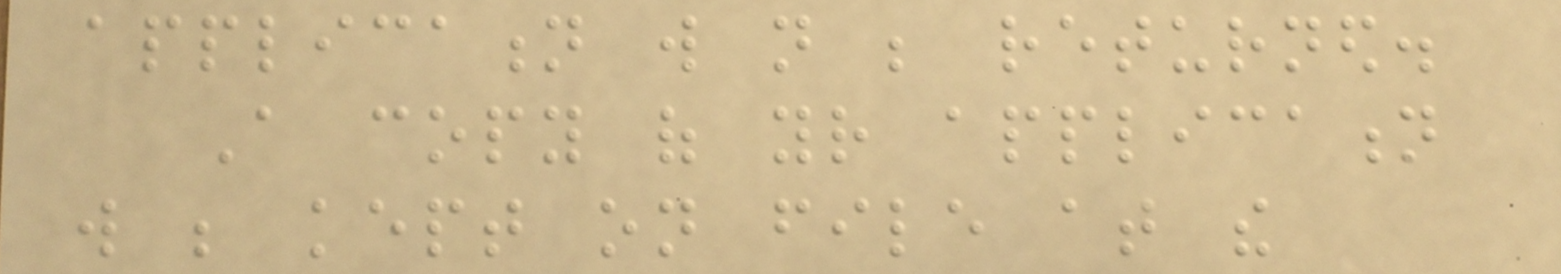application will not be returned.
A copy of your application
will be kept on file at the
